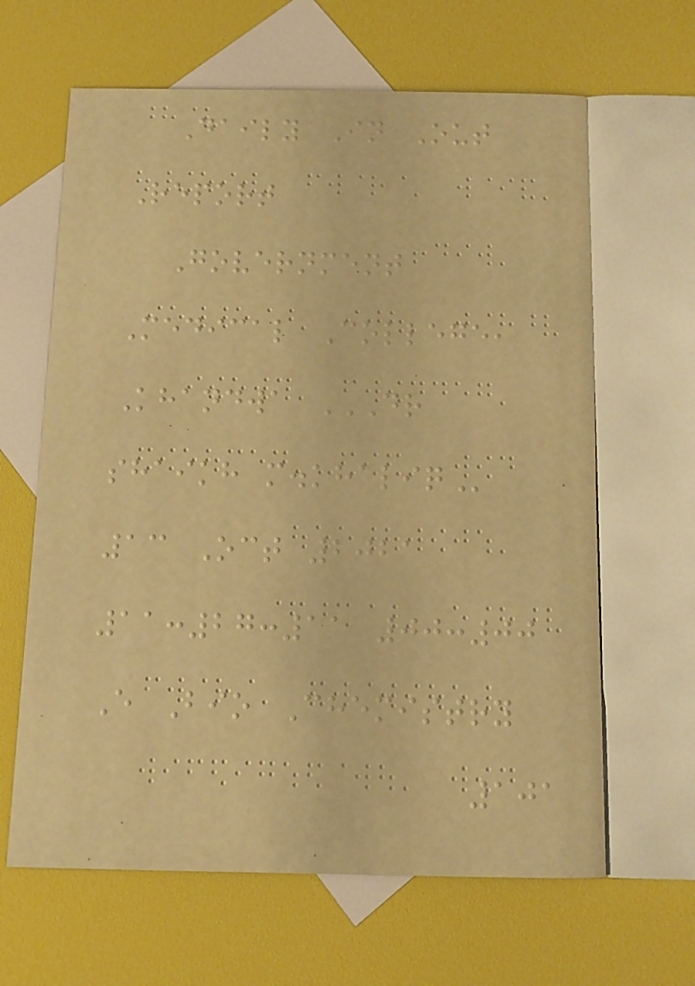Daily In Out
Report
Government
Medical College,
Khandwa DR
SHAIKH M.KHALIQ
13 Oct 2021
11:27:11 00:00
E Bio Chemistry
101
